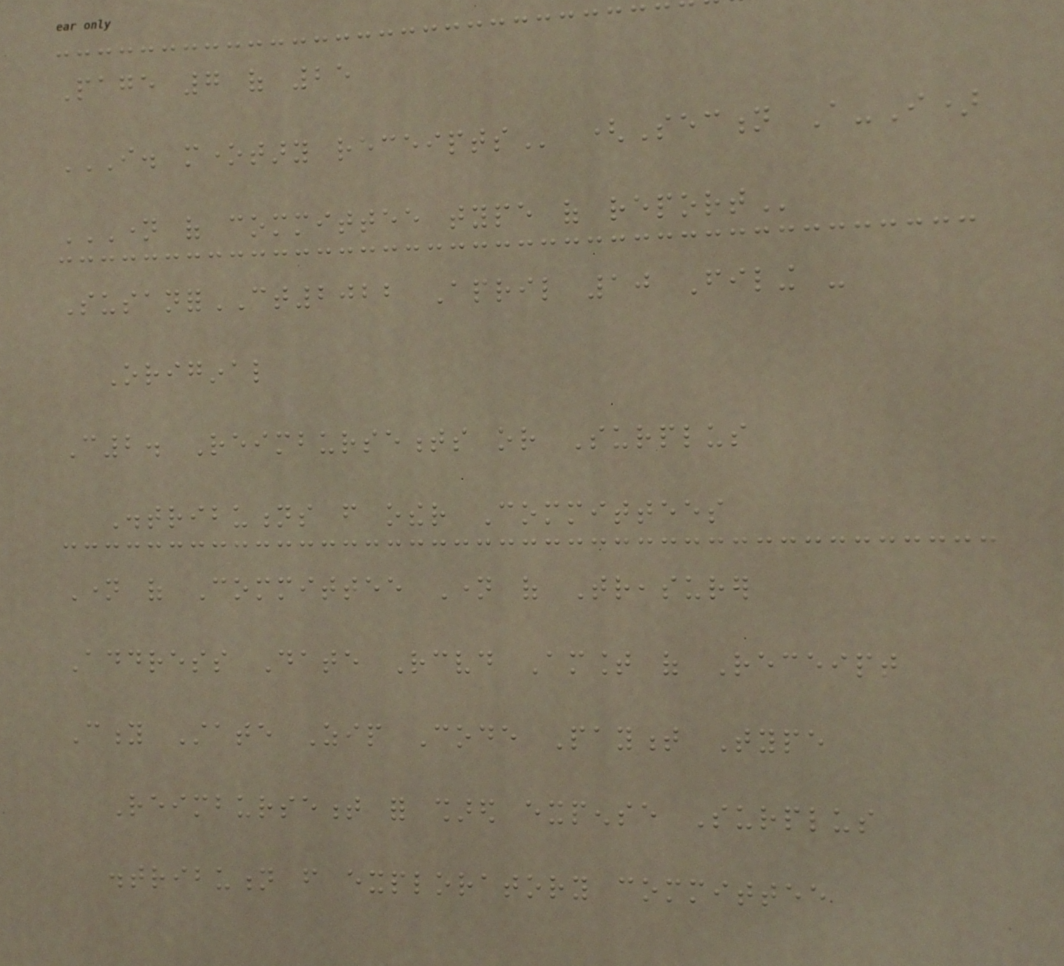Page 7 of 25
I. MONETARY RECEIPTS (Section A-I)
NAME OF COMMITTEE TYPE OF REPORT
SusanforCT2022 April 10 Filing -
Original
C2. Reimbursements or Surplus
Distributions from other Committees
Name of Committee Name of Treasurer
Address Date Received Amount of Receipt
City State Zip Code Payment Type
Reimbursement for shared expense Surplus
distribution from exploratory committee
